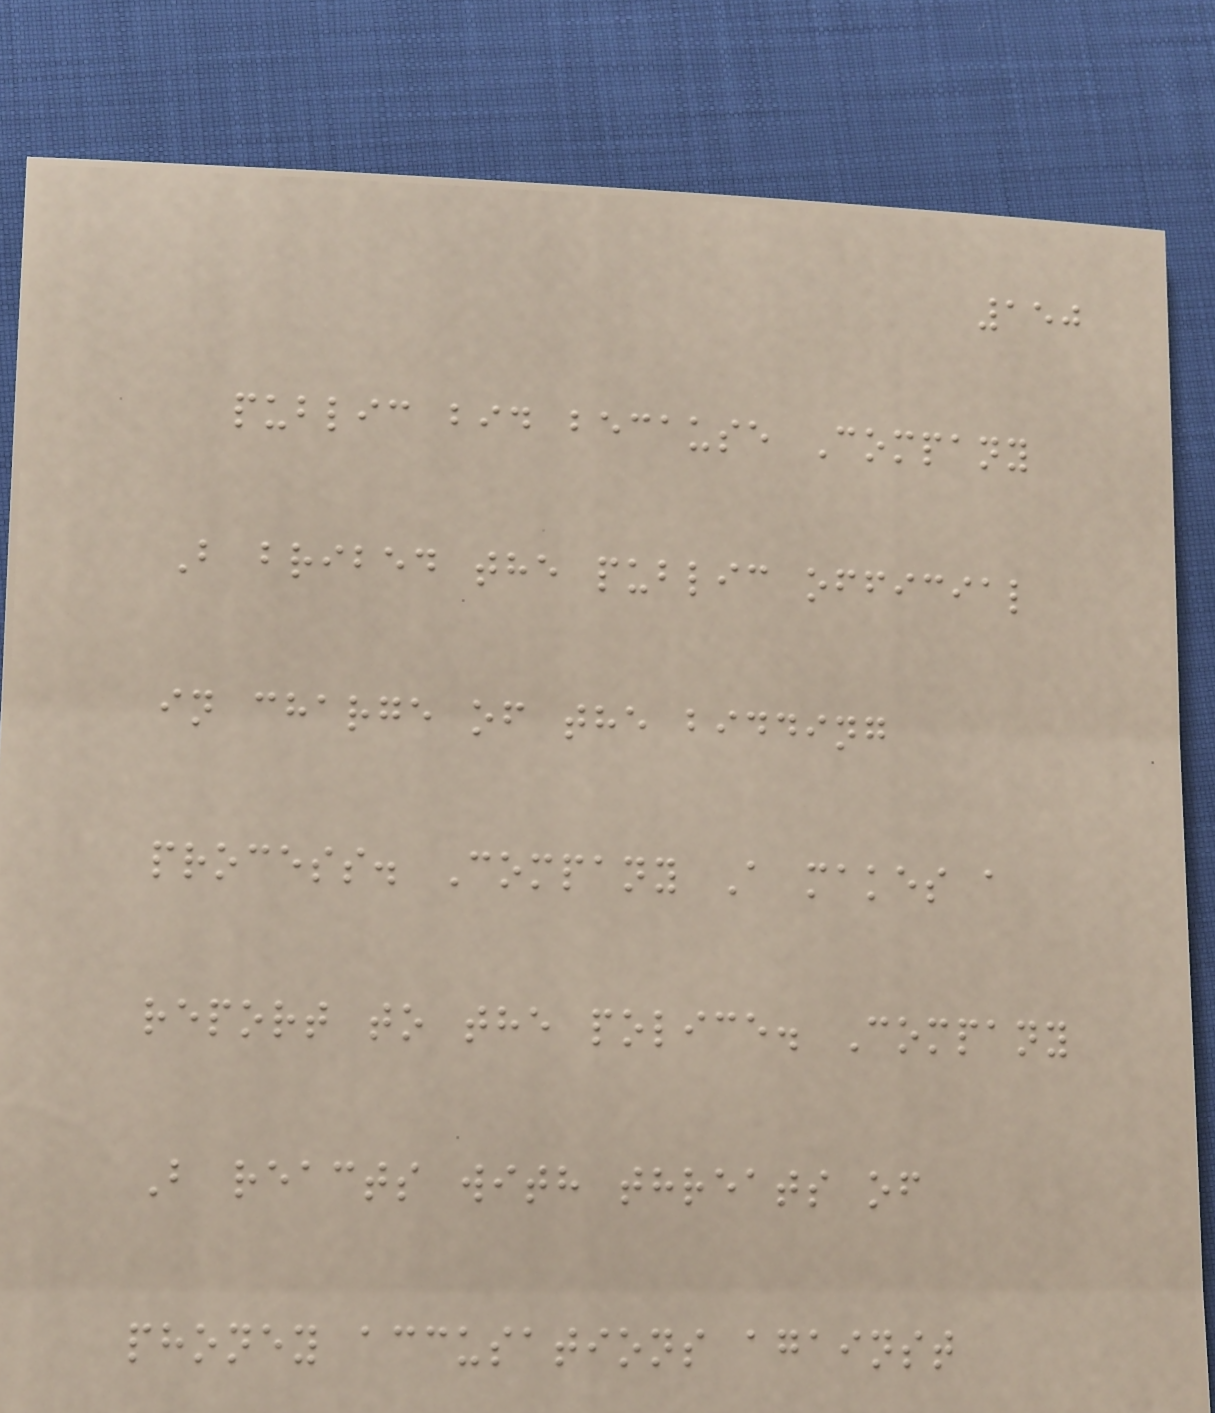150
public bid because Company
B bribed the public official
in charge of the bidding
process. Company A makes a
report to the police. Company
B reacts with threats of
phoney accusations against
